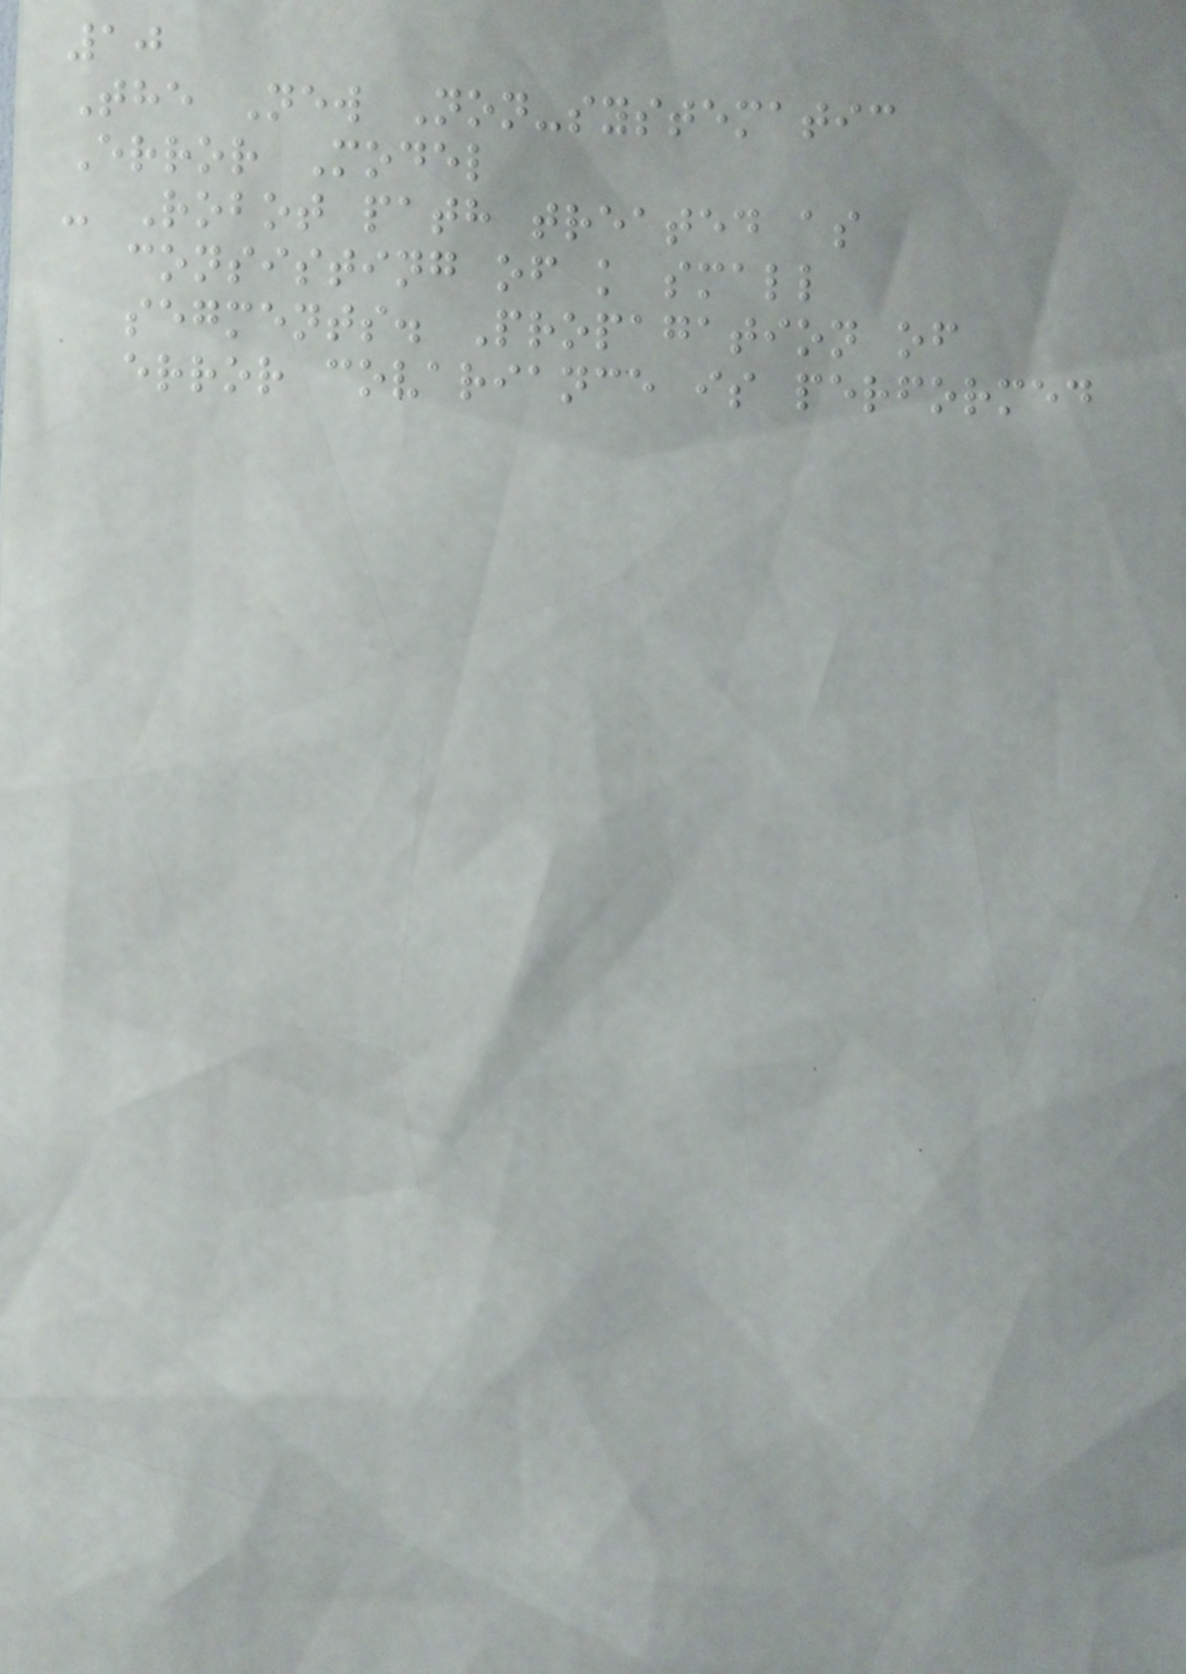10
The New Non-systematic
Error Model
- Robot path treated as
consisting of k small
segments. Propagation of
error covariance is performed
